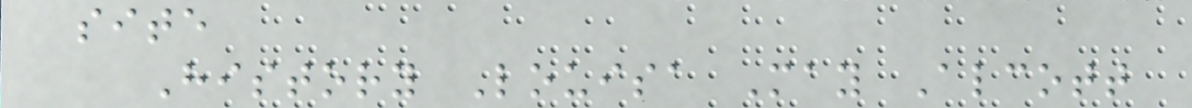site
History Louisa May Alcott
